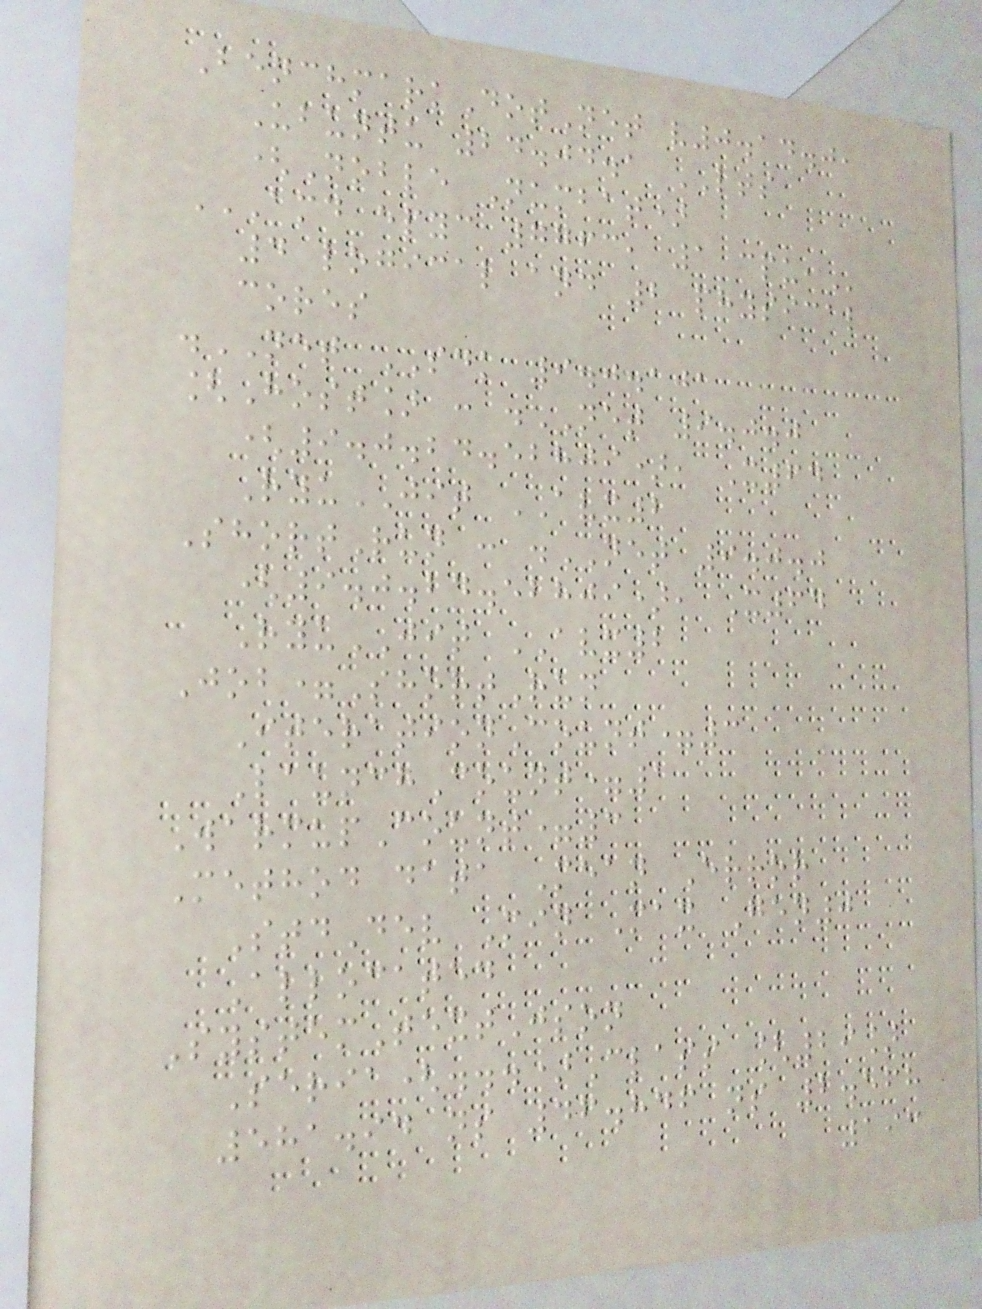BenchmarkDotNet v0.14.0,
Ubuntu 24.04.1 LTS
(Noble Numbat)
AMD EPYC 7763, 1 CPU,
4 logical and 2 physical
cores
.NET SDK 9.0.101
[Host] : .NET 9.0.0
(9.0.24.52809), X64
RyuJIT AVX2
ShortRun : .NET 9.0.0
(9.0.24.52809), X64
RyuJIT AVX2
Job=ShortRun
IterationCount=3
LaunchCount=1
WarmupCount=3
Method data Mean Error
StdDev Min Max Gen0
Allocated
SystemTextJson
Seria(...)Class [29]
581.94 ns 46.846 ns 2.568
193
